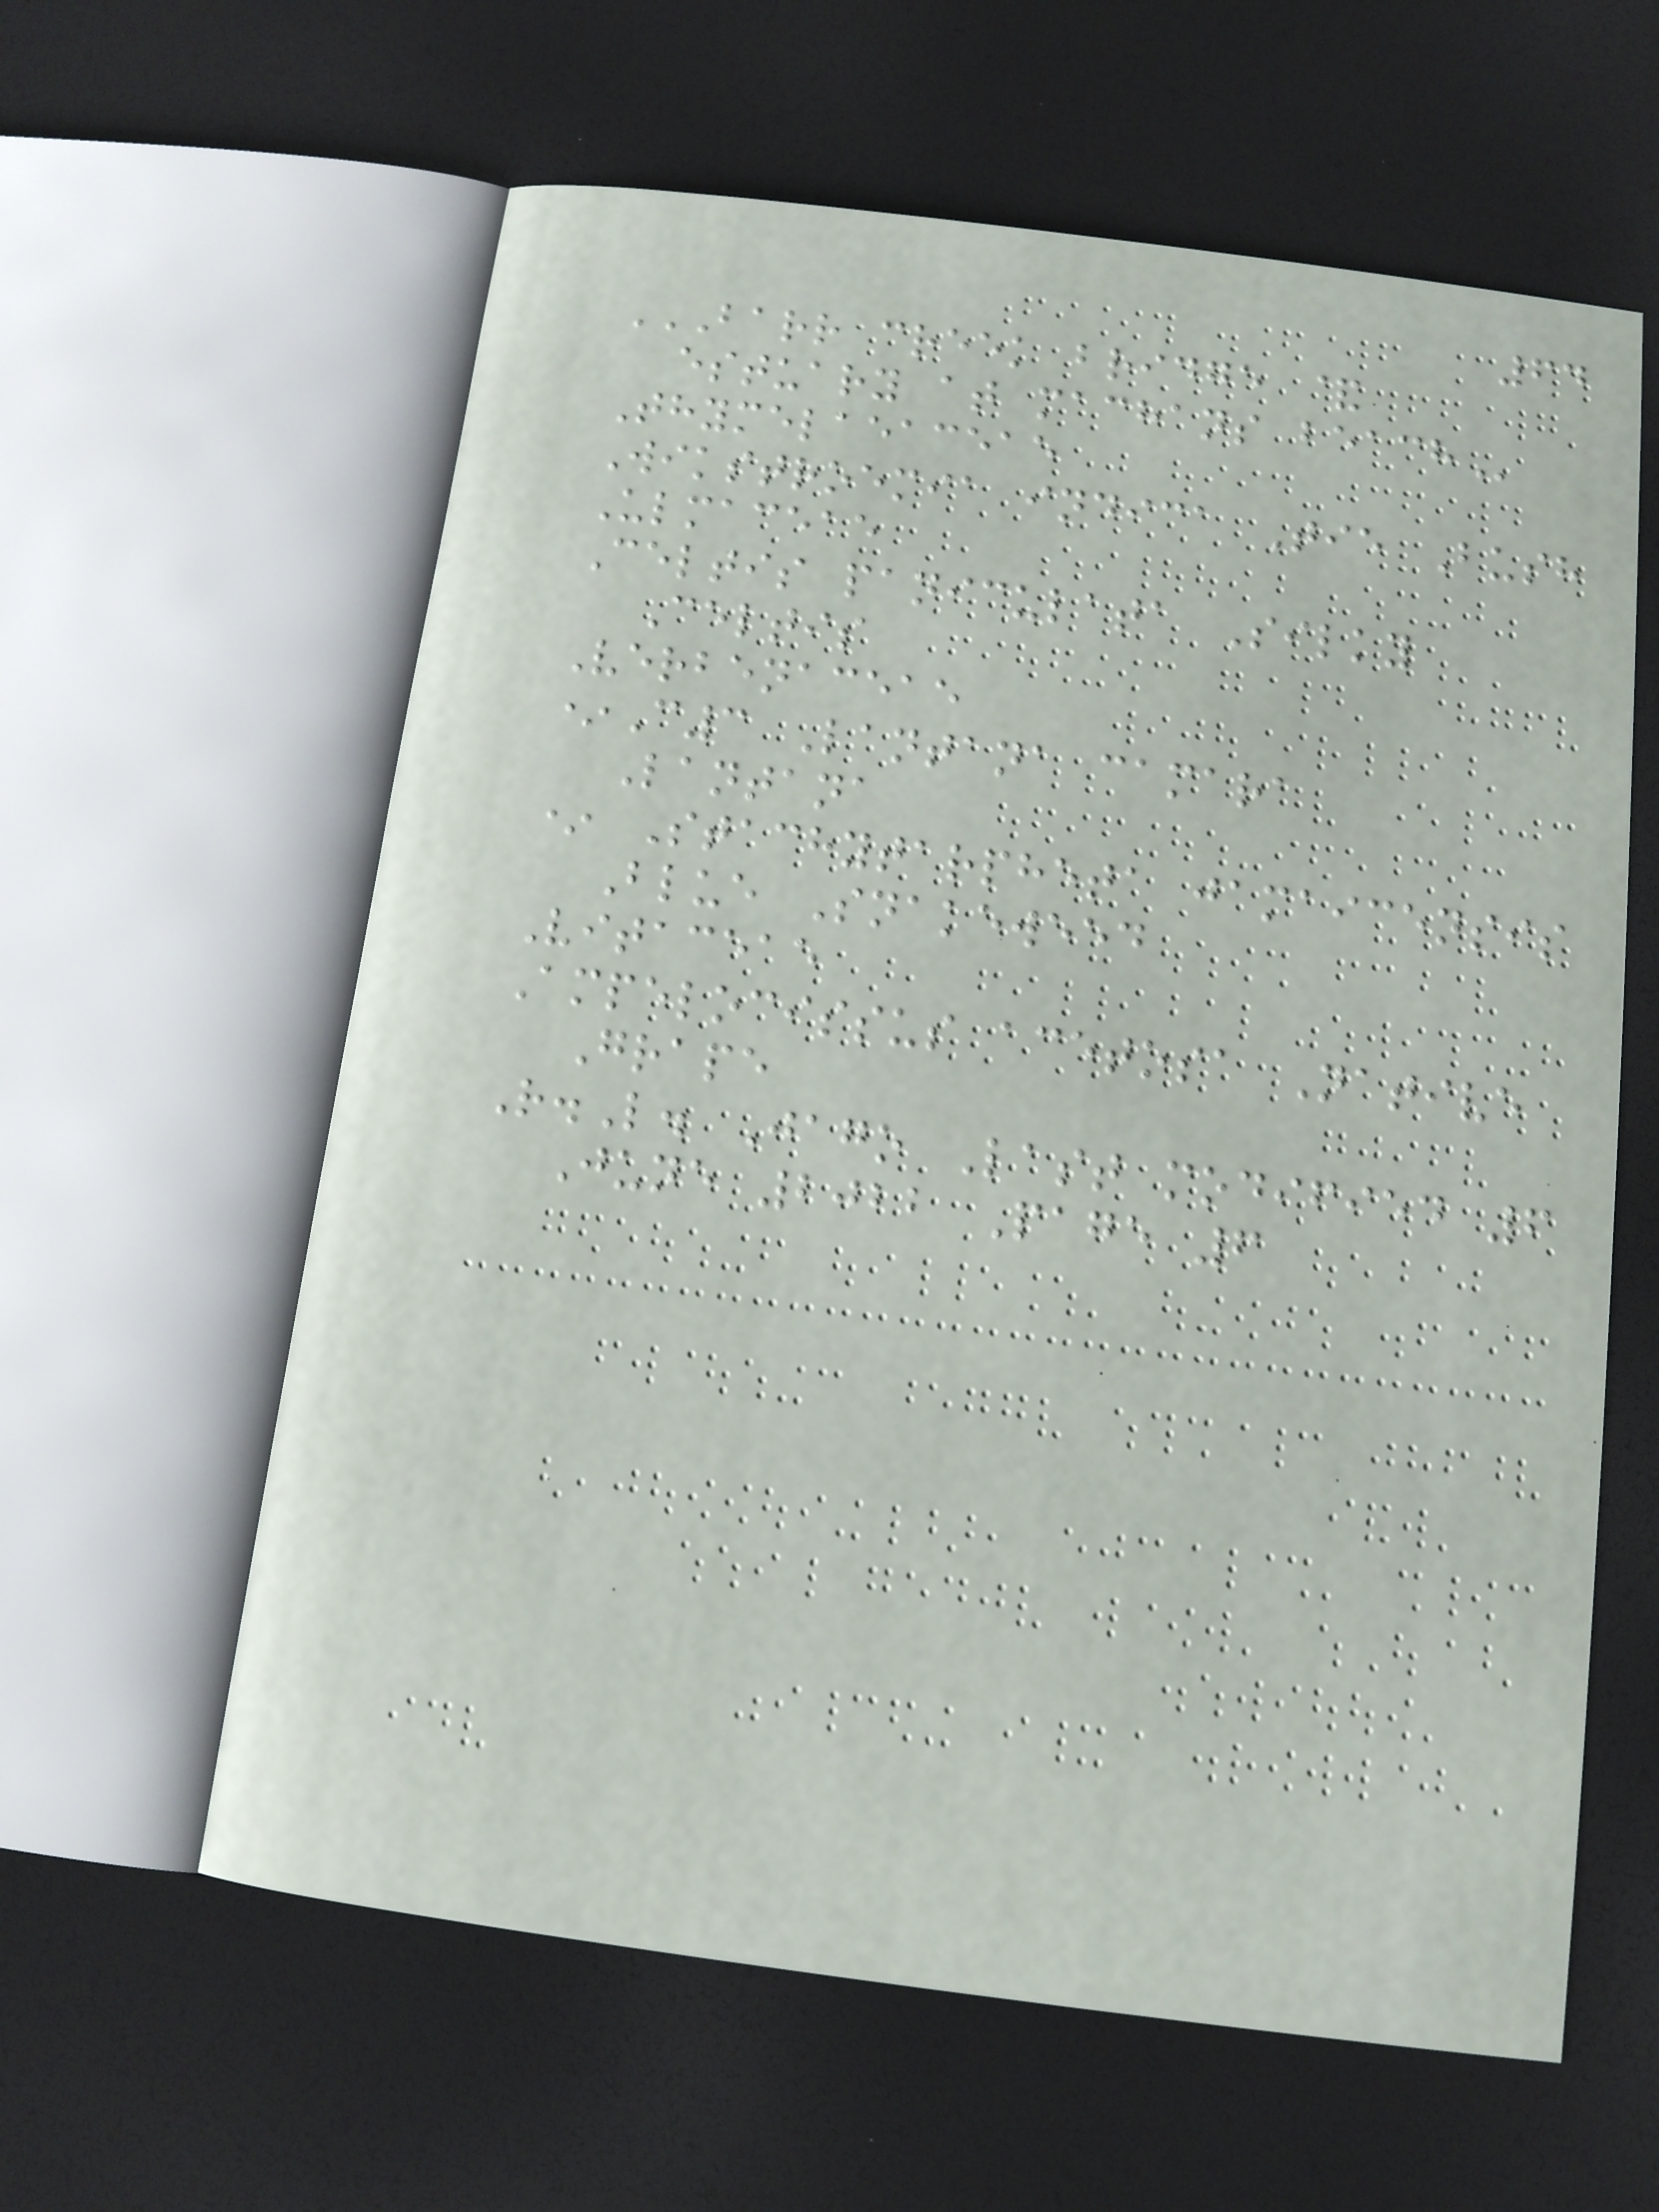64
BARR CREEK BRIDGE &
ESTUARY AT MACHANS BEACH
Thymelaeaceae
Wikstroemia indica Tie Bush
Ulmaceae
Celtis paniculata Silky
Celtis
Verbenaceae
*C3 Lantana camara
Lantana
* Stachytarpheta jamaicensis
Blue Snakeweed
Vitaceae
Ampelocissus acetosa Native
Grape
R.L. Jago Last modified 6
June 2022 Page 6
